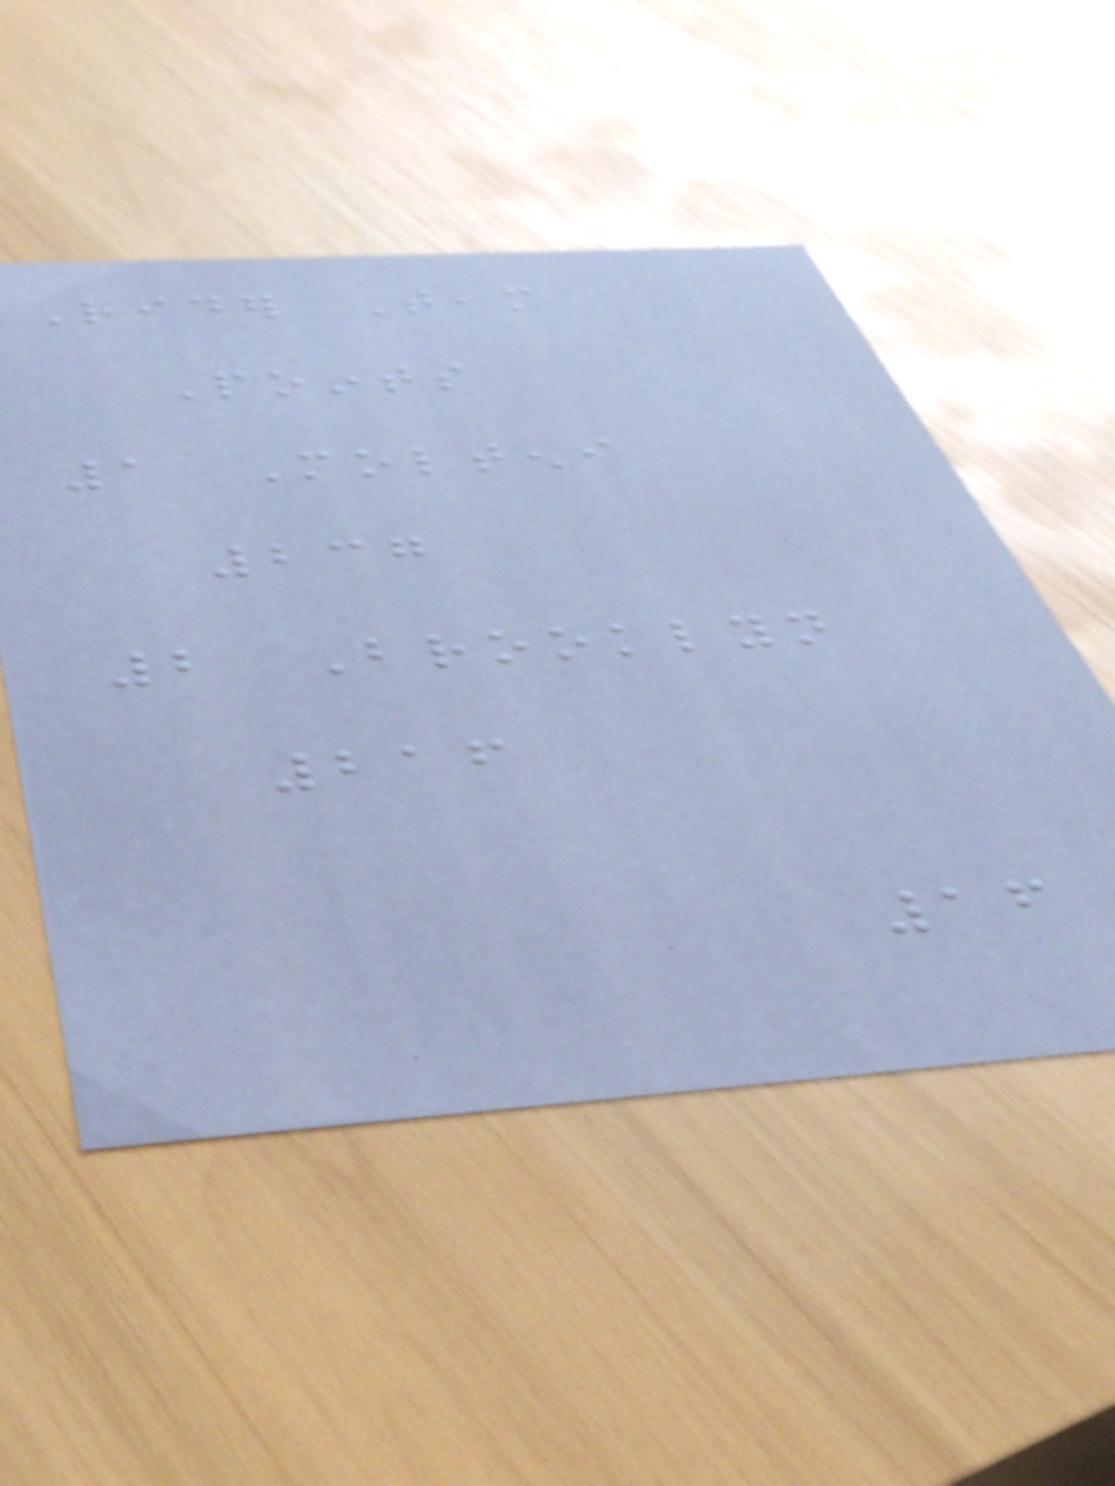Rider Team
Points
1 Molteni
237
2 Brooklyn
216
16
